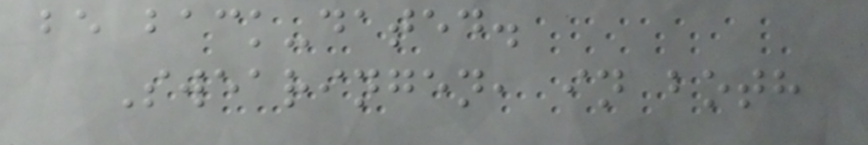be back-dated.
Swearingen, in both
